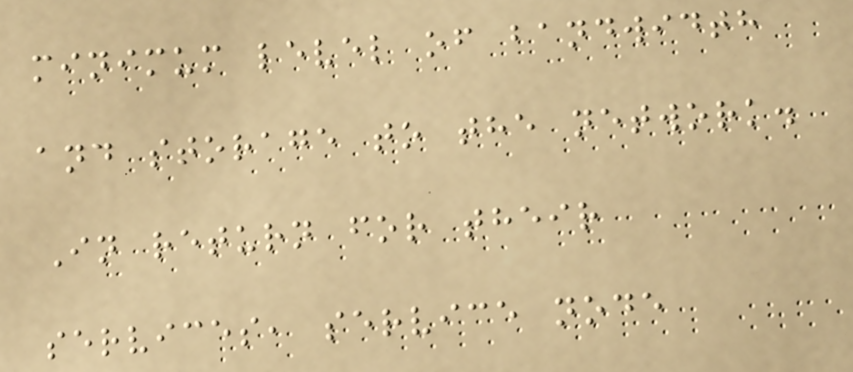minimum level of bandwidth
and storage to the network.
In return for their
services, service node
